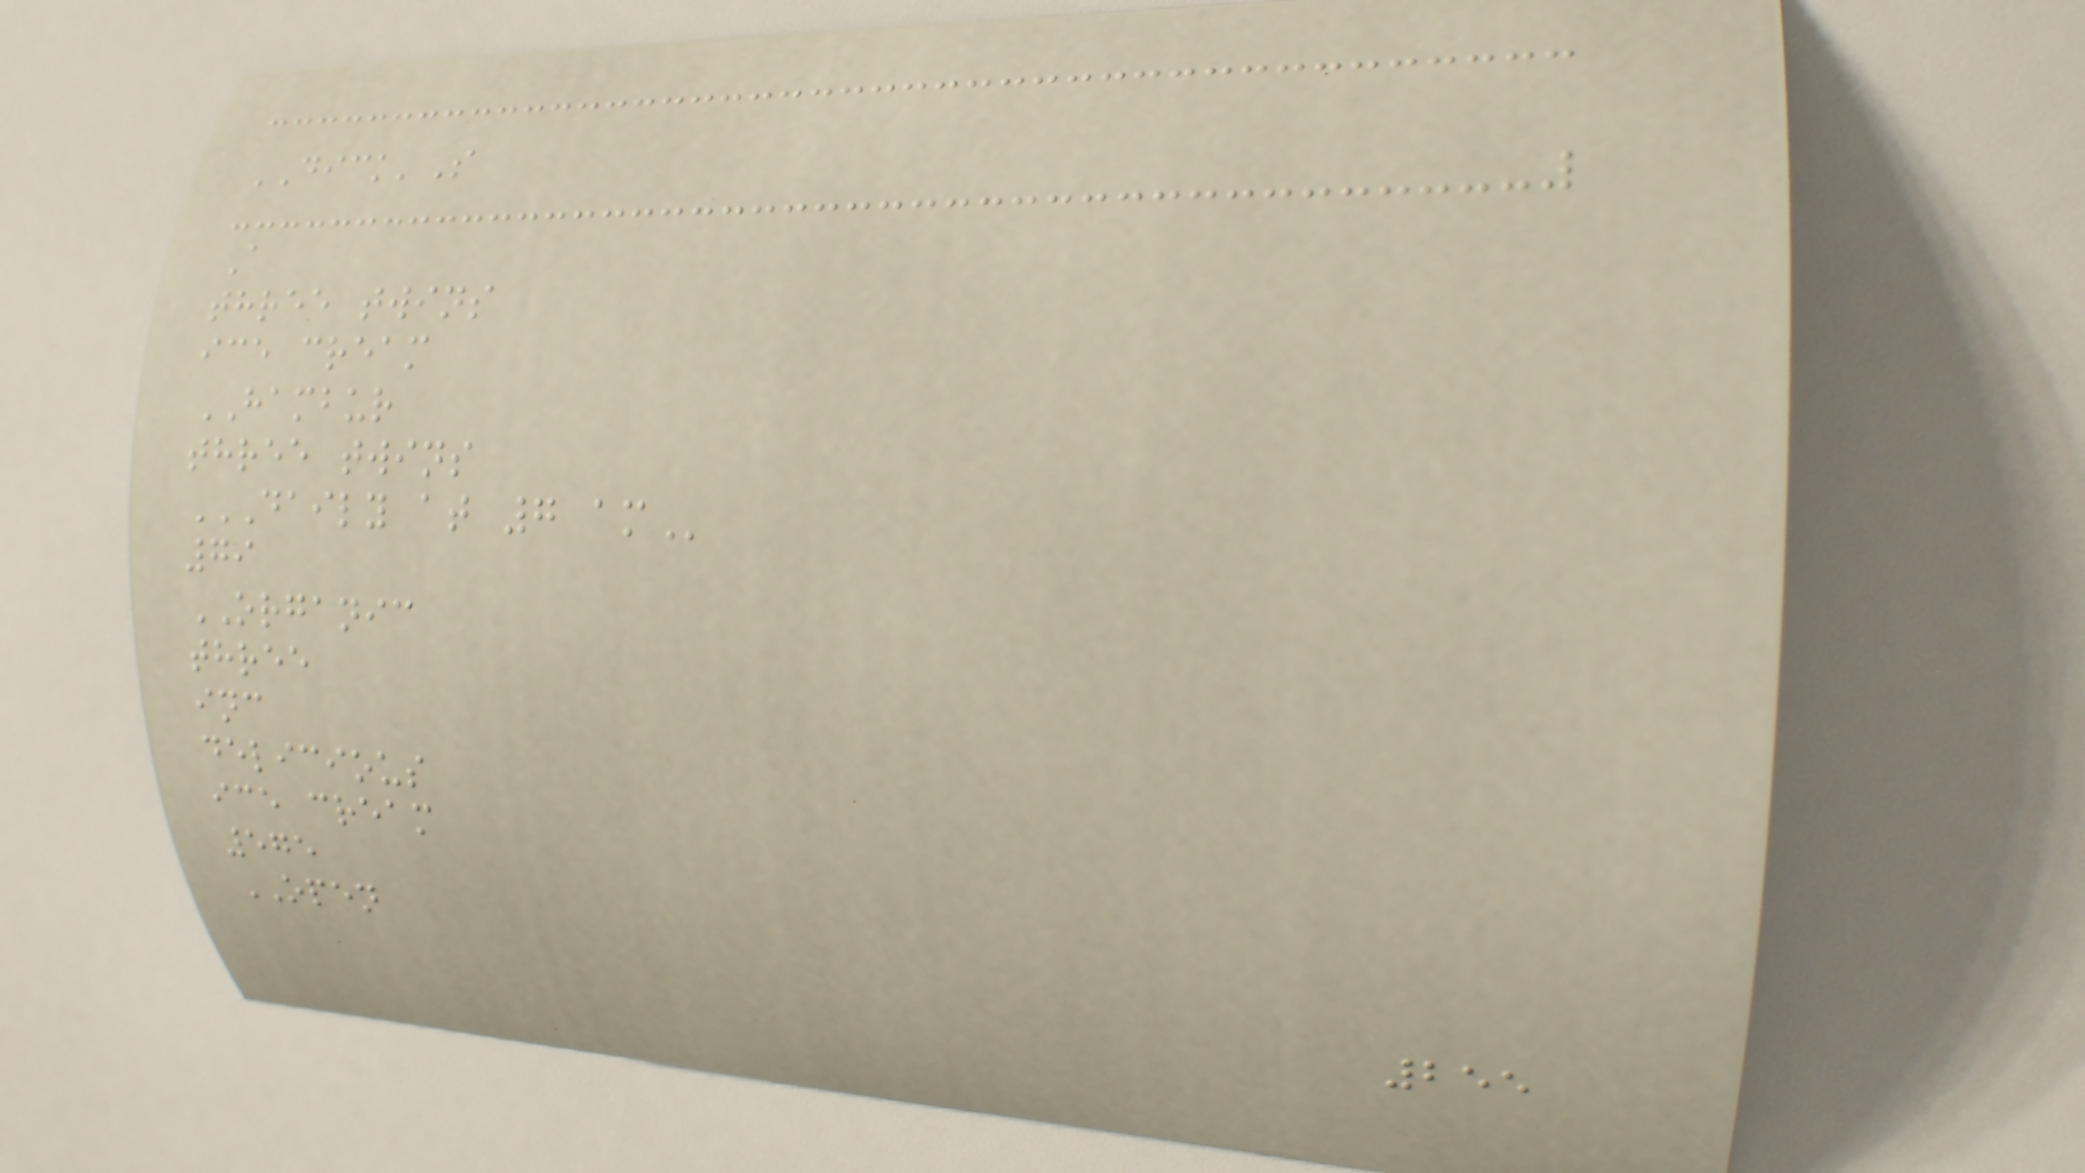DICK'S
A
three twins
ice cream
HAMBUR
three twins
DAILY AT 7 AM
79
ORGANIC
three
inc
delicious
ice cream
575
OPEN
255
